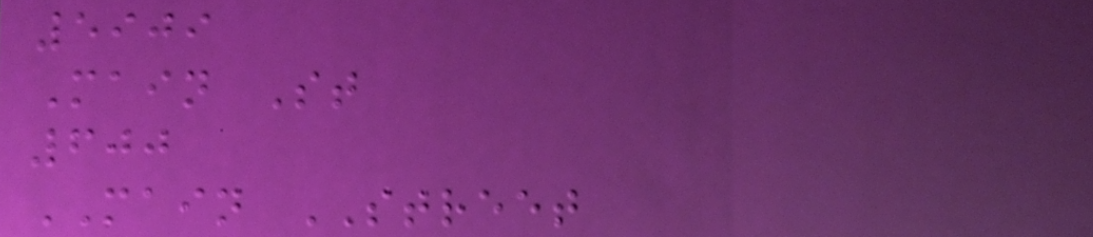5909
Main St
600
MAIN STREET
